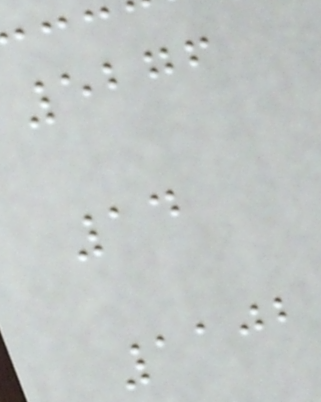5276
14
1102
